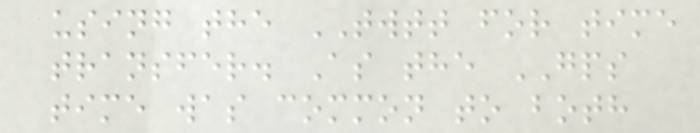using the TWTT for time
transfer. As the GPS
time was common to both
